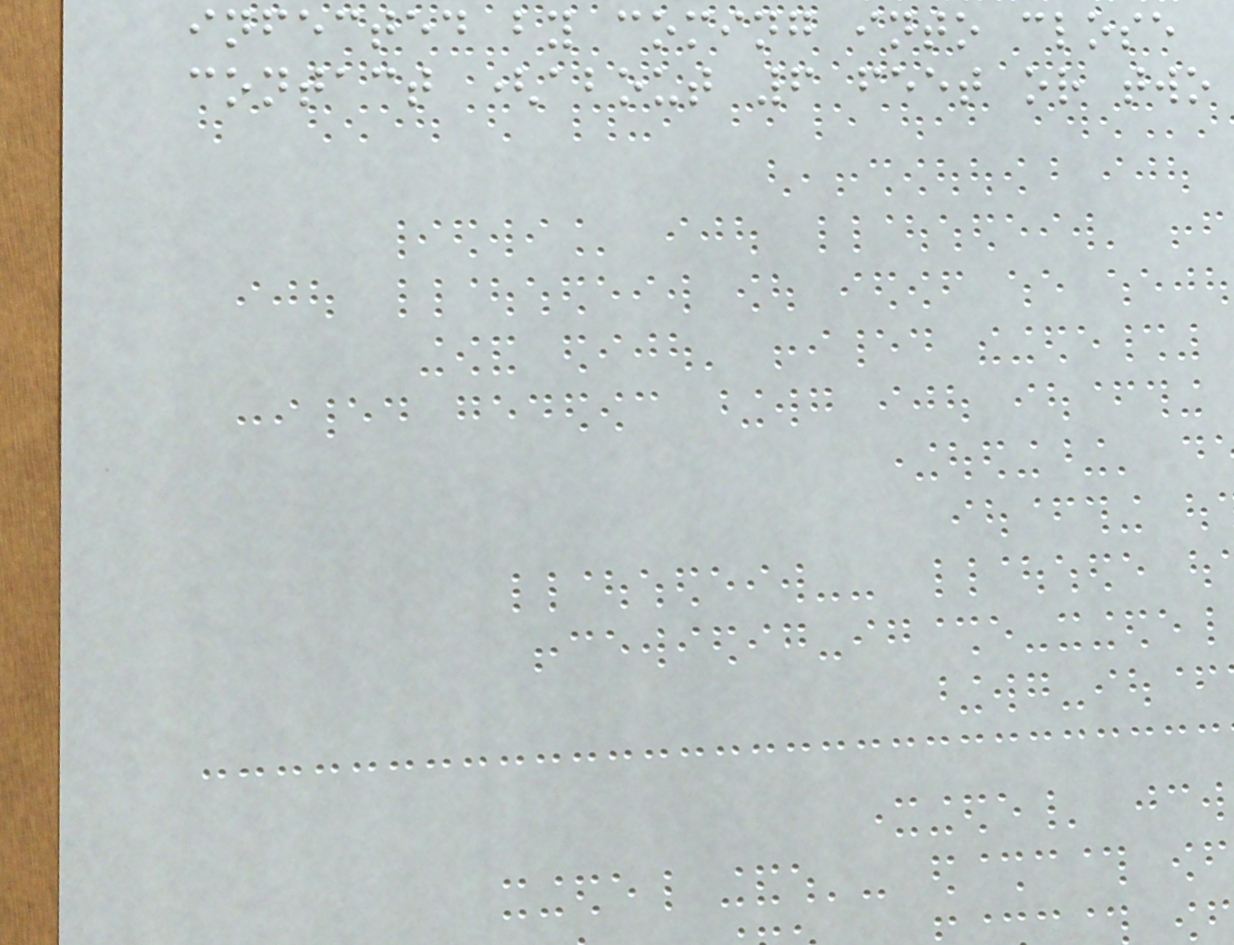infected by coming into close
contact (about 6 feet or two
